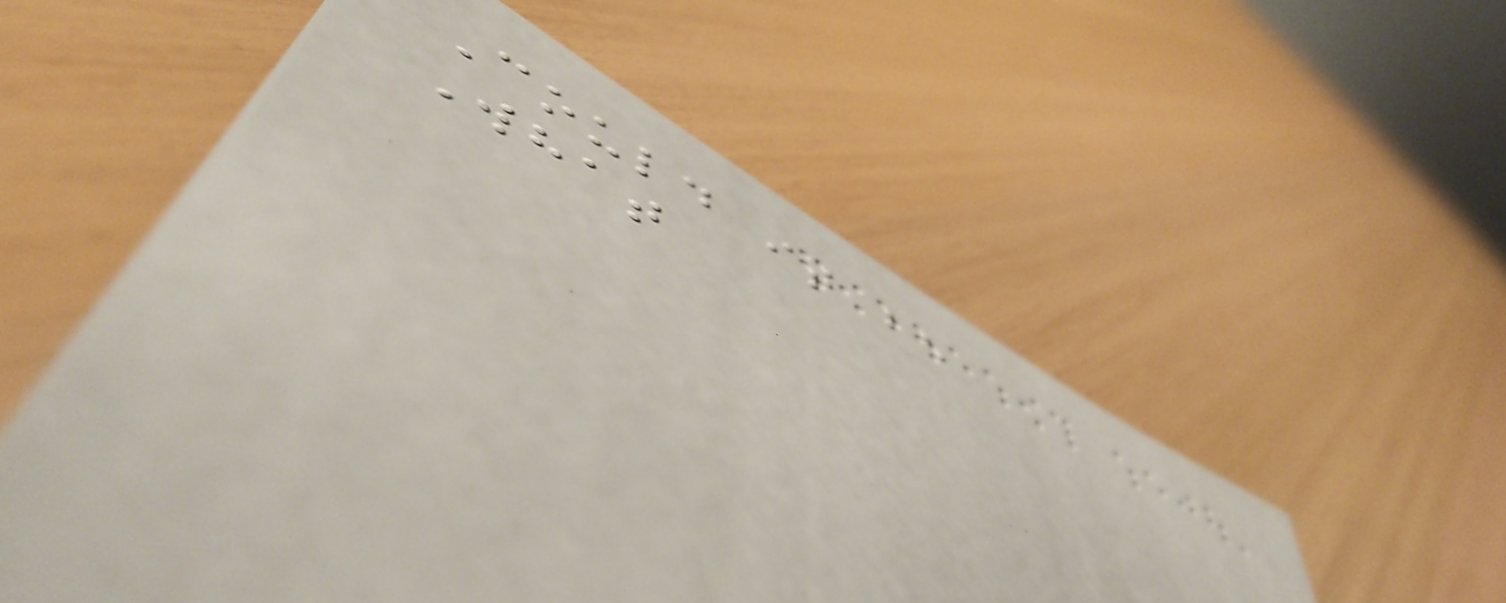Could it be
What
